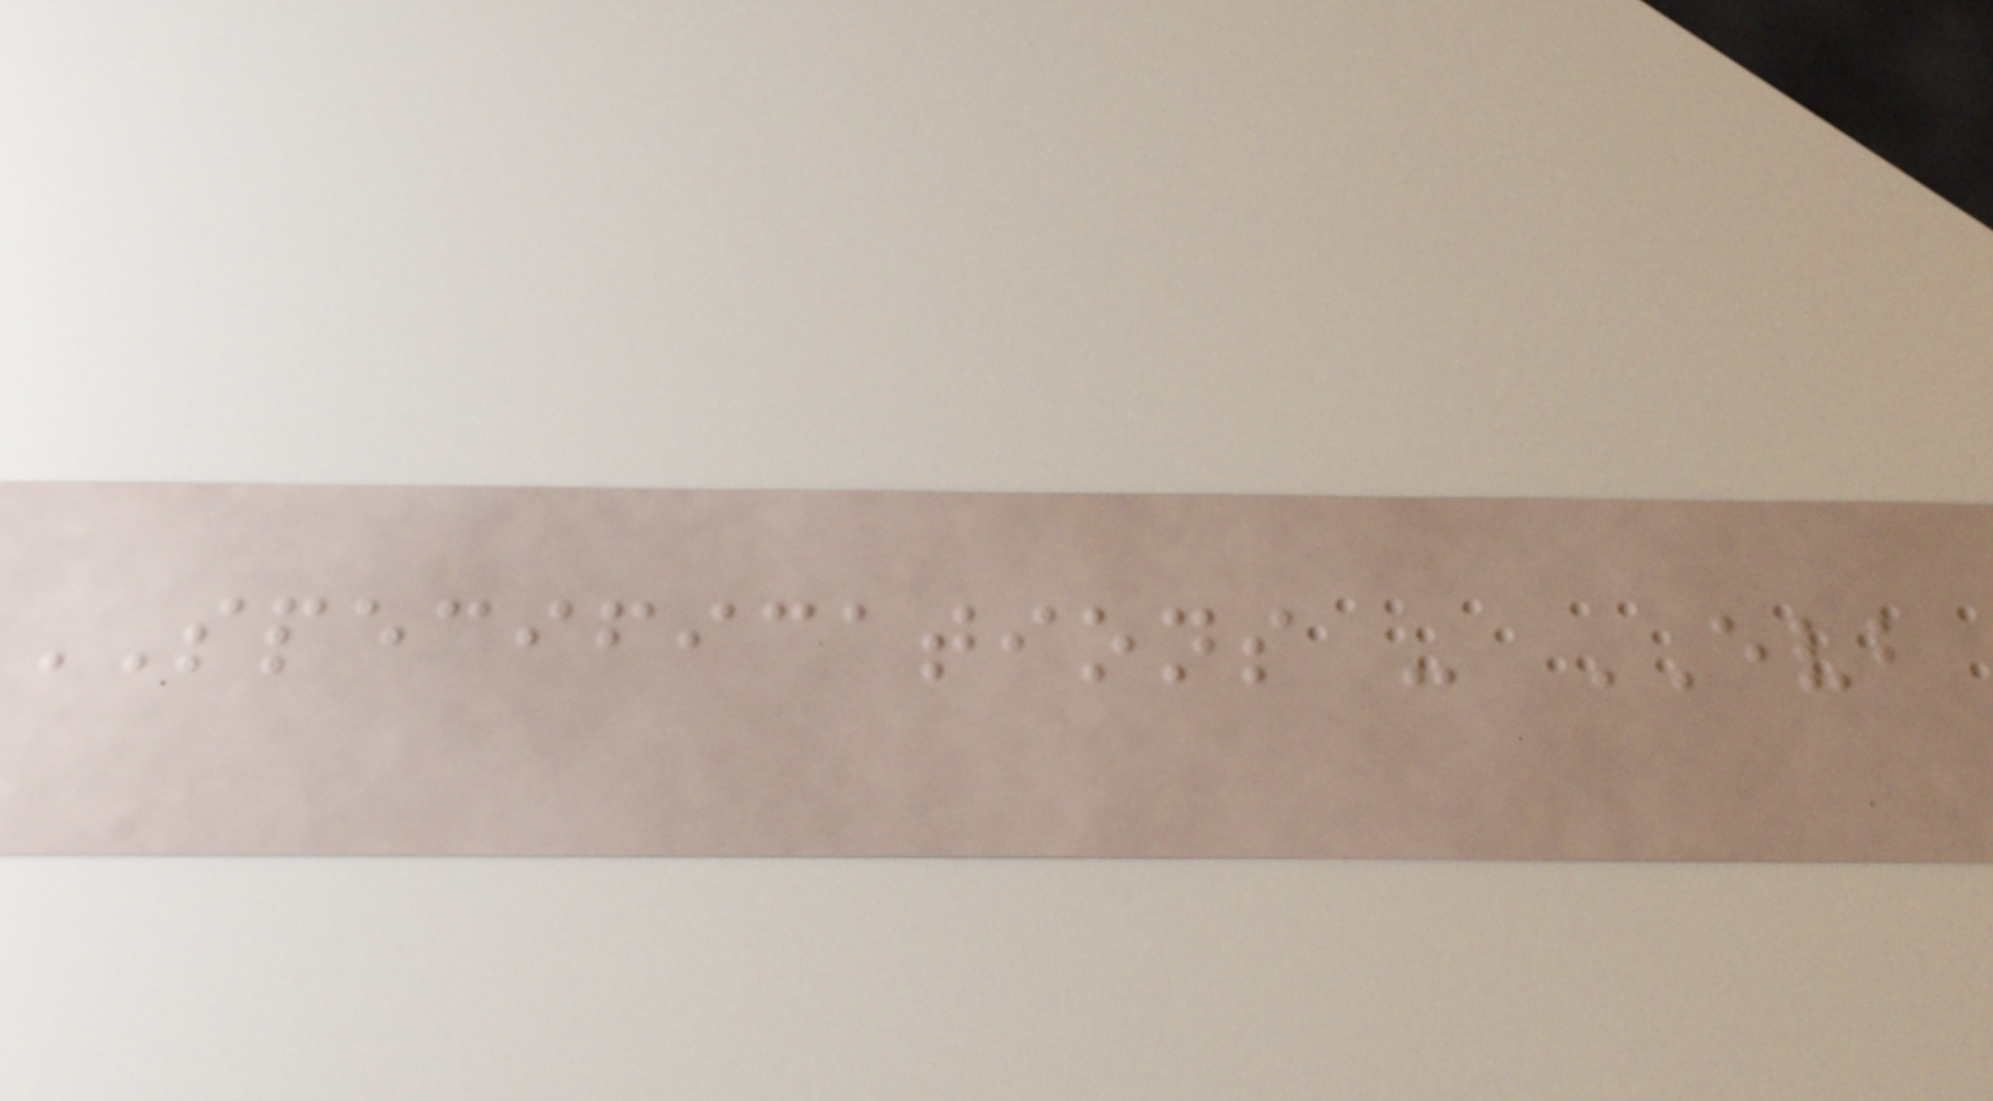SPECIFICATIONS - EVB
